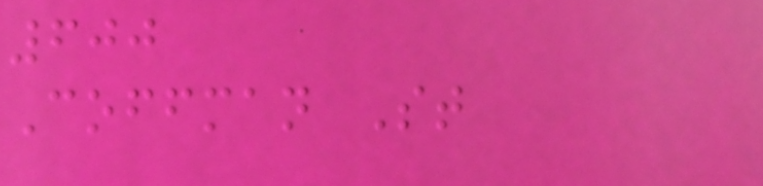600
Coffman St
